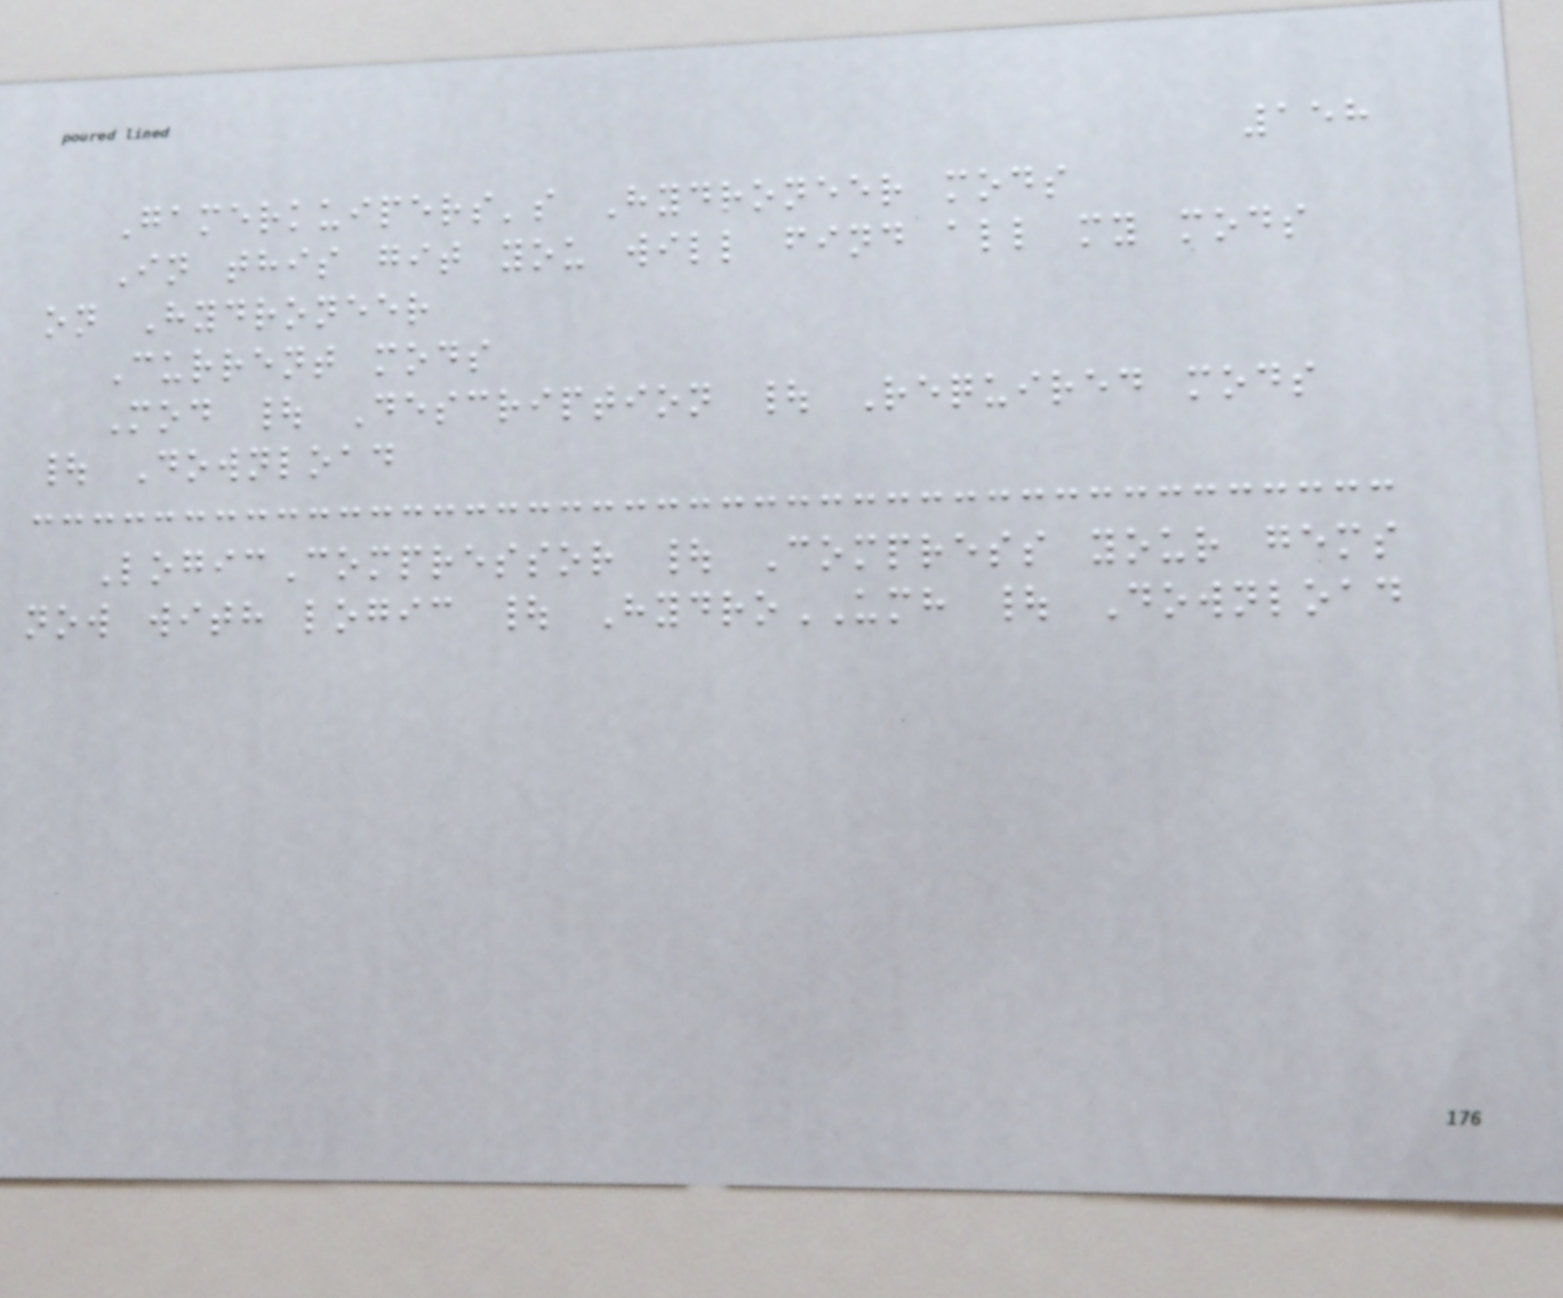158
Gamerkuipers's Hydroneer mods
In this git you will find all my mods
on Hydroneer
Current mods
Mod | Description | Required mods
| Download
LogicCompressor | Compress your gems
now with logic | HydroUMH | Download
